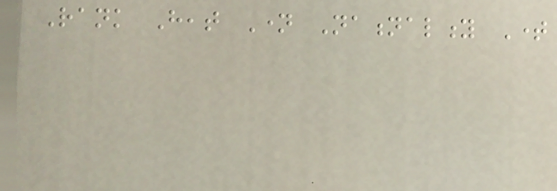Rank Heat Name Nationality Time
